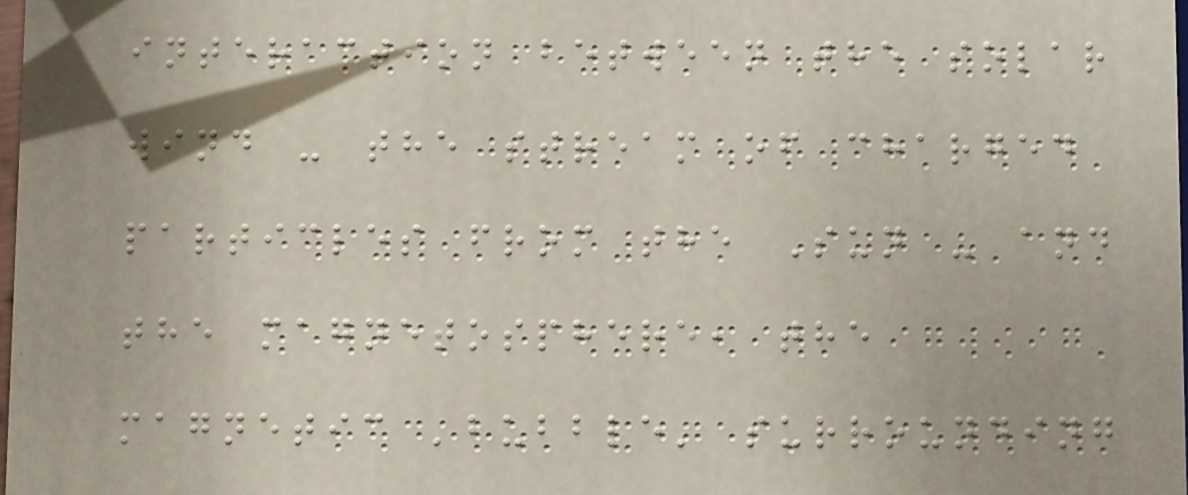interaction between the solar
wind - the stream of charged
particles from the Sun - and
the magnetosphere, the
magnetic 'bubble' surrounding
